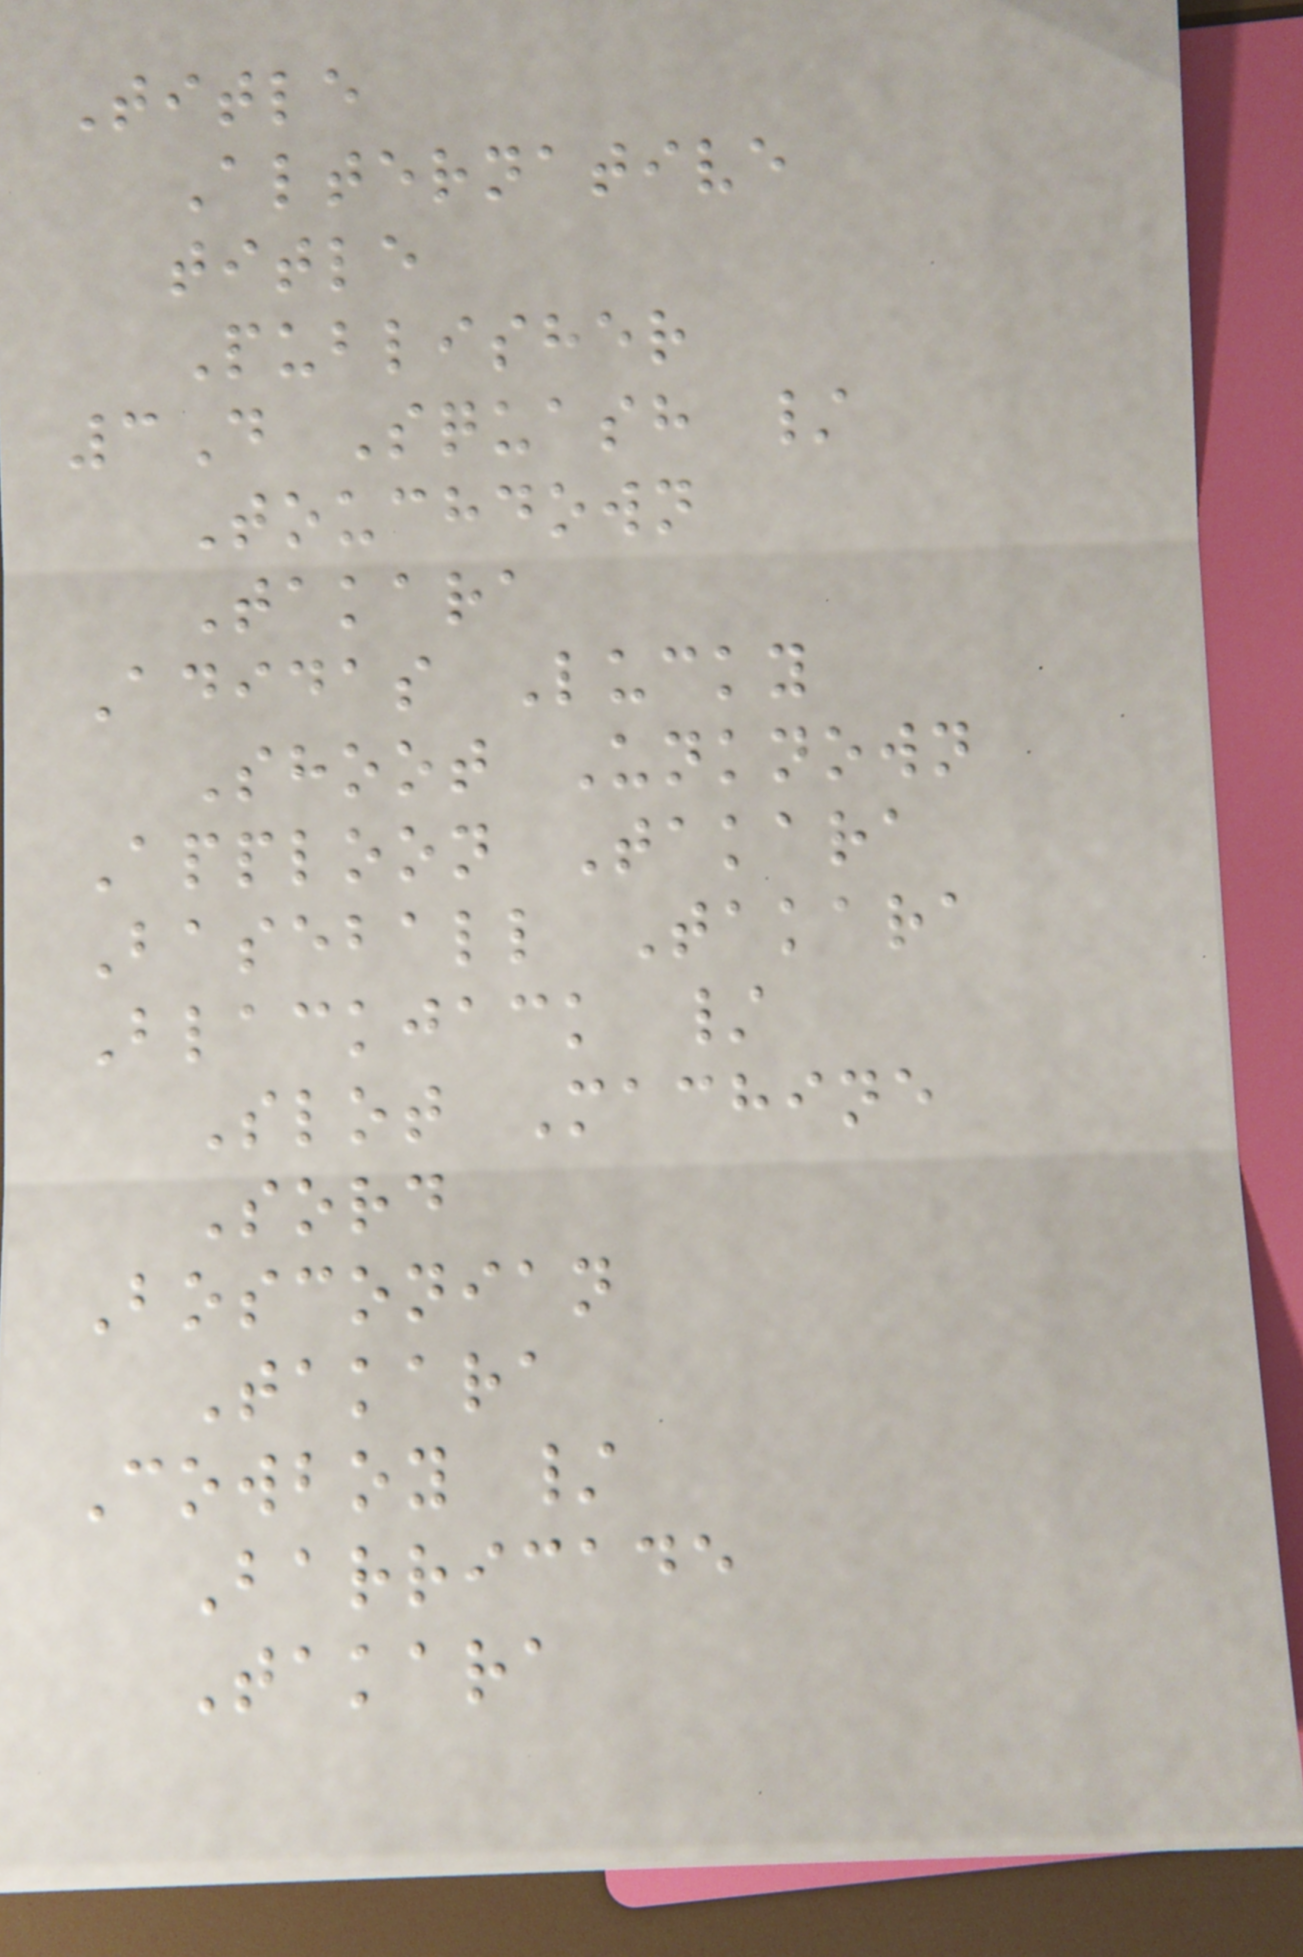Title
Alternative
title
Publisher
3D Squash /
Touchdown
Takara
Adidas Lucky
Shoot Unknown
Apploon Takara
Baseball Takara
Blackjack /
Slot Machine
Sord
Bosconian
Takara
Cowboy /
Barricade
Takara
